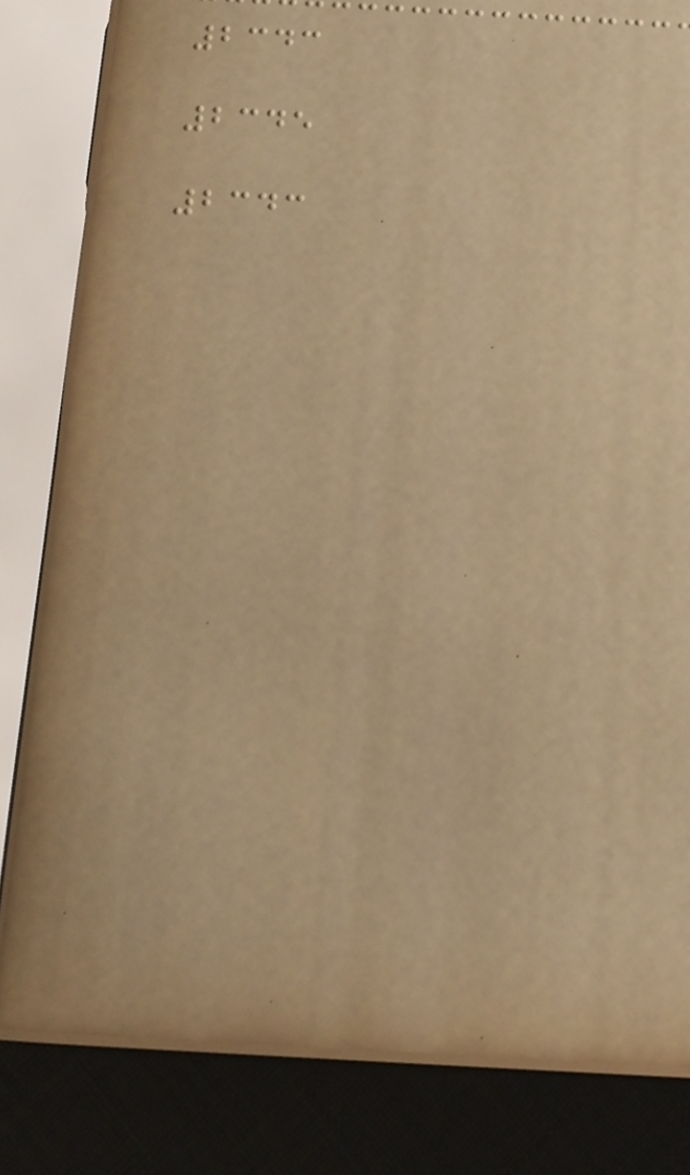2343
2345
2343
